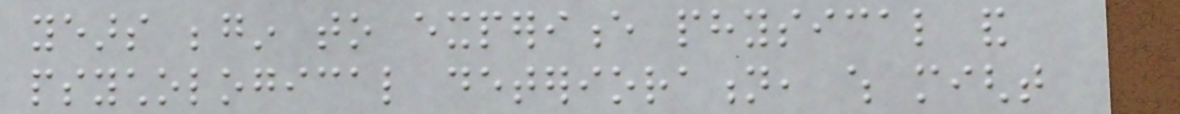years begin to experience physical and
psychological deterioration, which might
